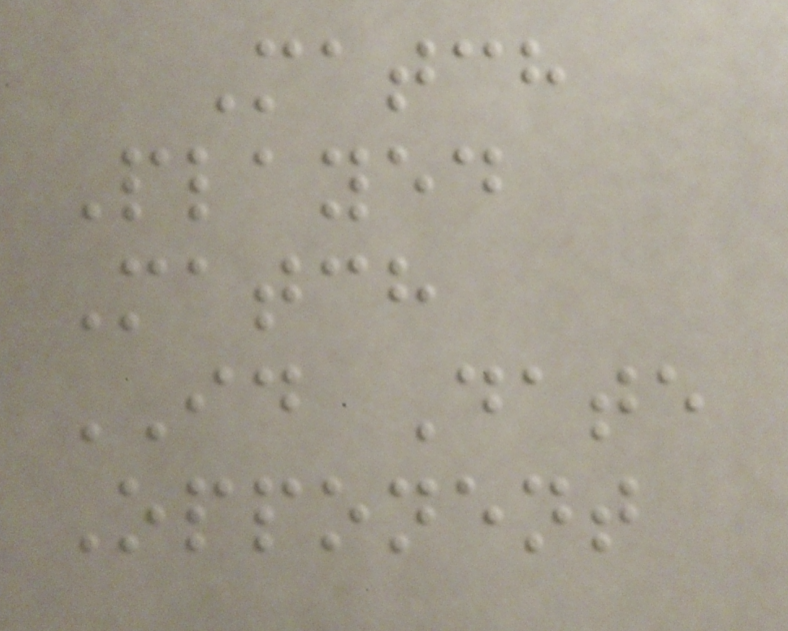Match
Played
Match
ID Date
Opponent
